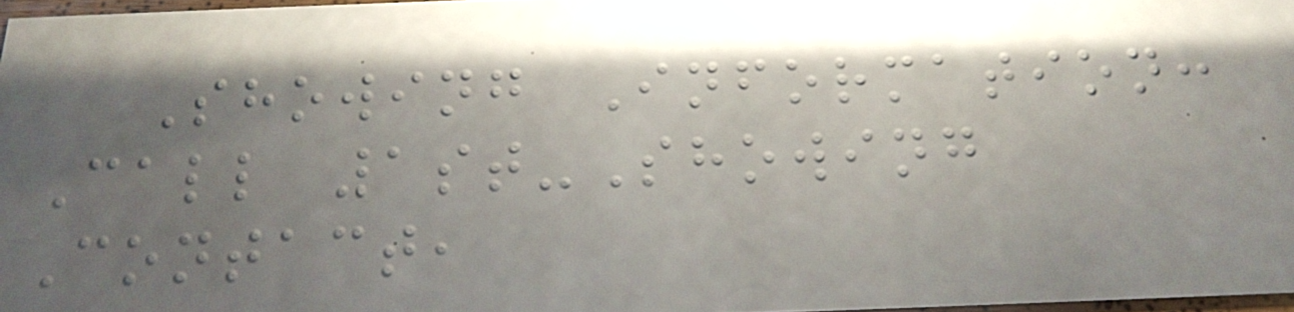Showing Information:
Call 1st-Showing
Contact,
